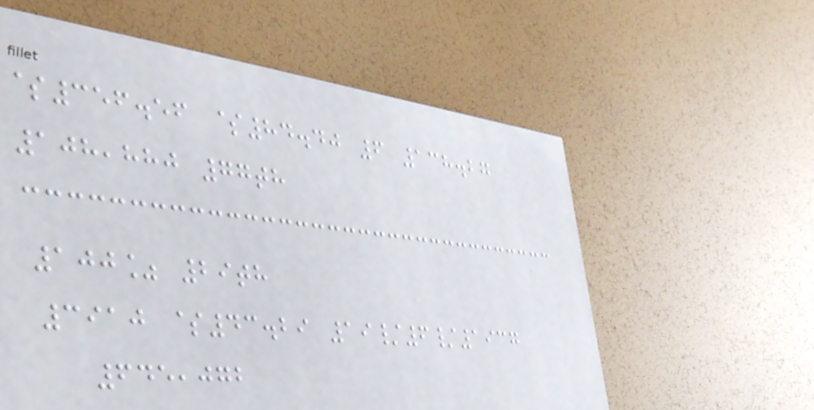$356.56 $84.40 6 138.27
108,880 77th
100% 29th
3910 $43.29 19/6/1937
645,072
